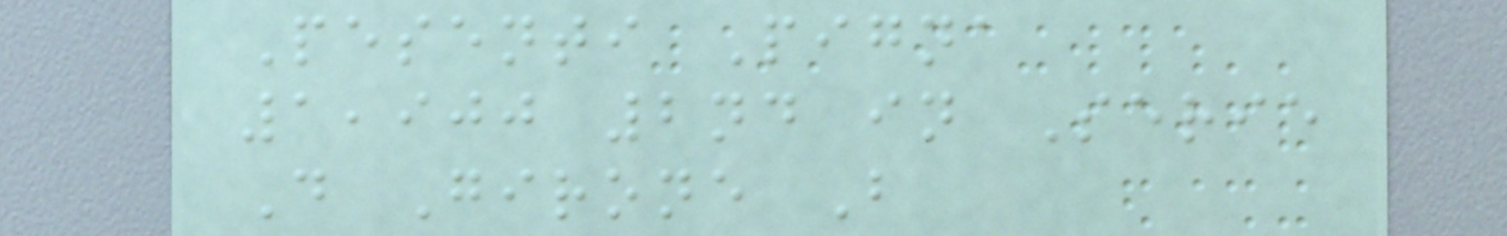Pesenti Pigna
1,900 2nd in Serie
D Girone B
